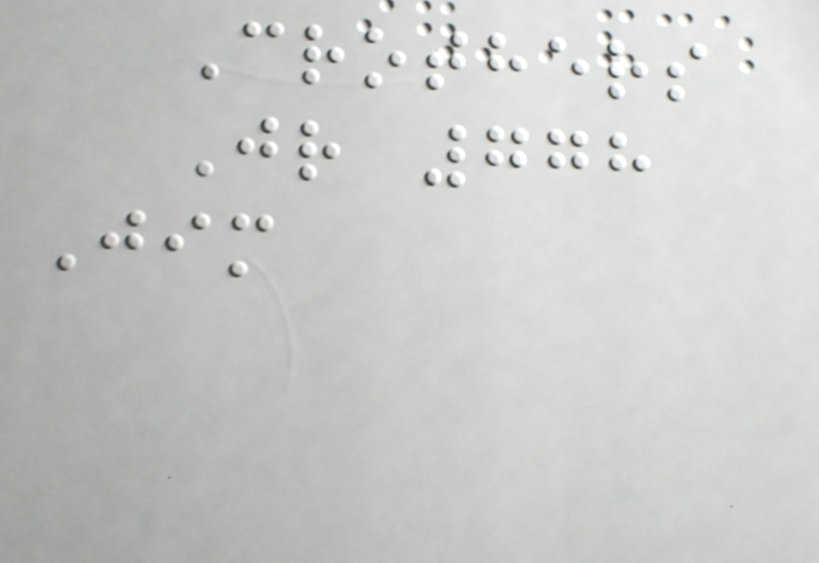Crothers
Jr 778
Jim
